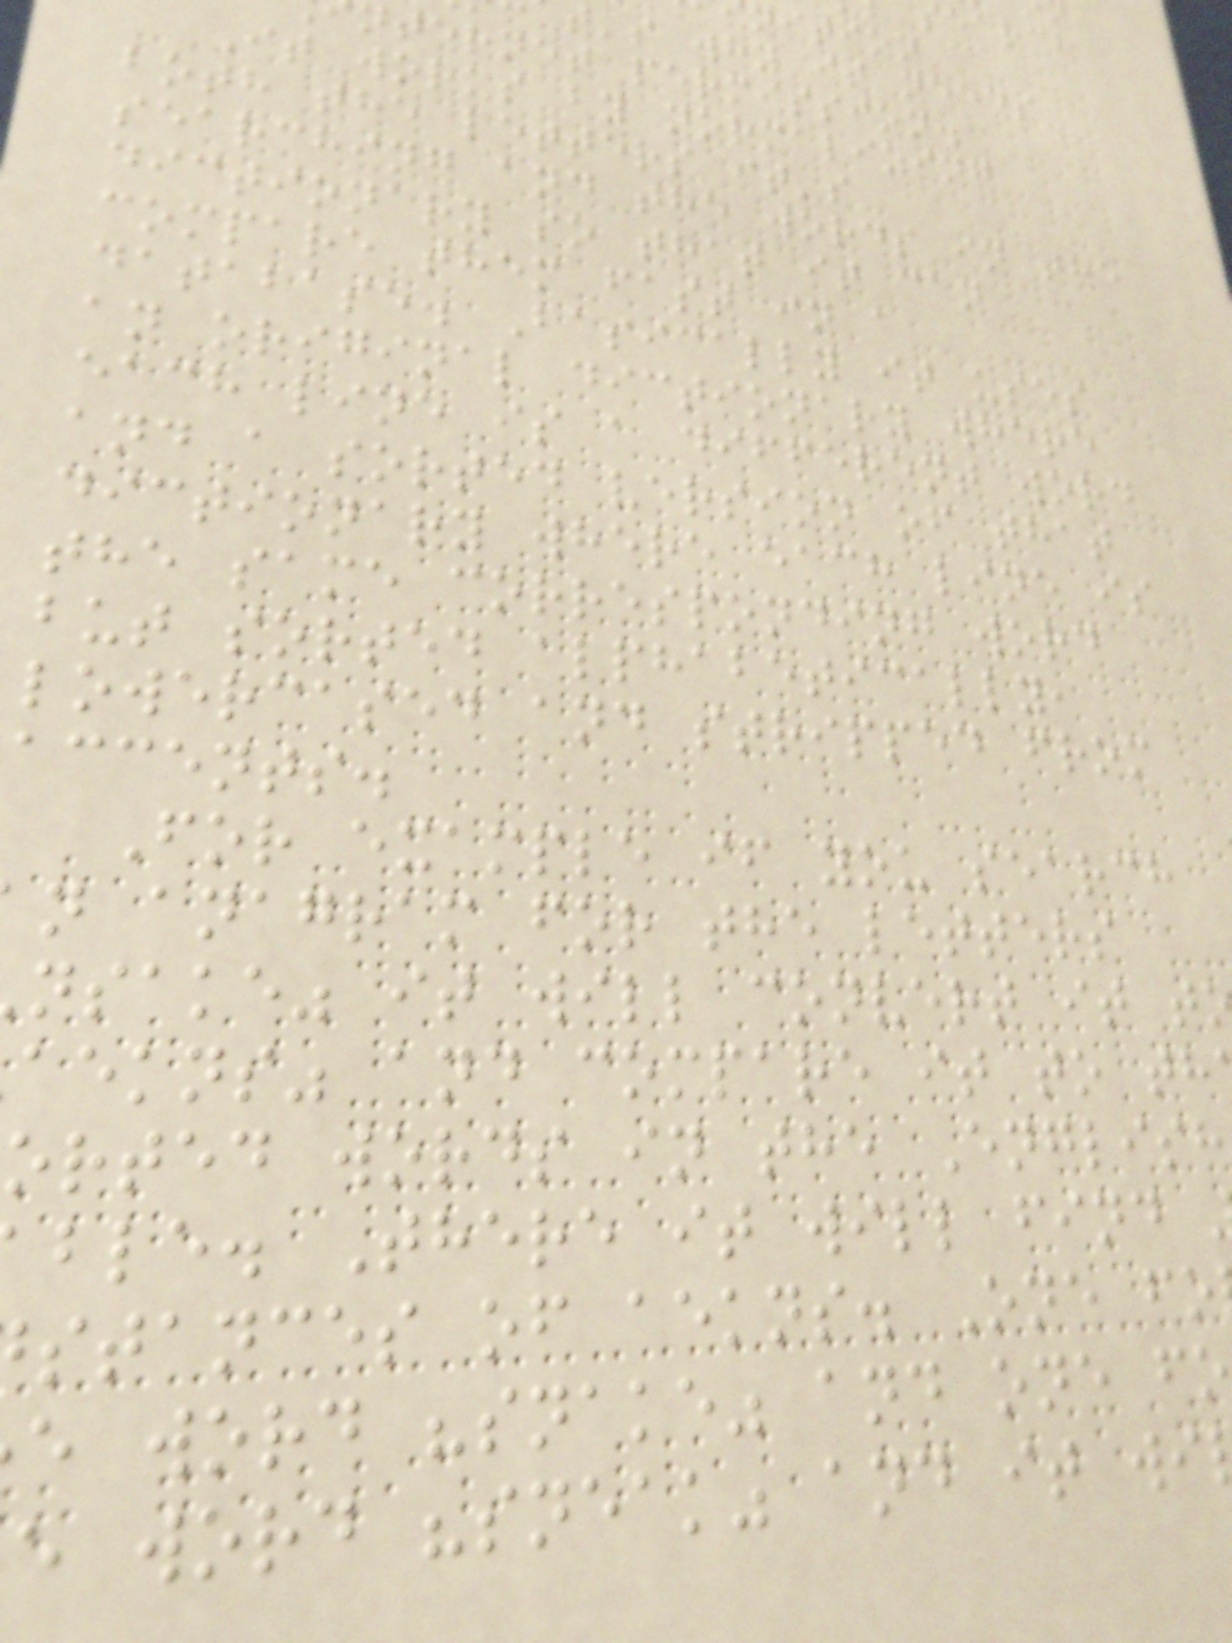nition
t's why it needs
nternet permission.
It works by normalizing
both the letters it's
searching and the words in the
dictionary so that it can
compare them fast in a
database. Basically it uses
an original dictionary where
each line is a different word
and a sorted version of that
dictionary where each line is
the same corresponding word
but sorted alphabetically,
lowercased and stripped from
accents.
For example if you search
n anagram for the letters
nsake" it will convert it t
aekns" and compare it to th
orted words in the English
ble. There it will find
stances of aekns. One fo
e word "snake" and one fo
e word "sneak" and it wi
